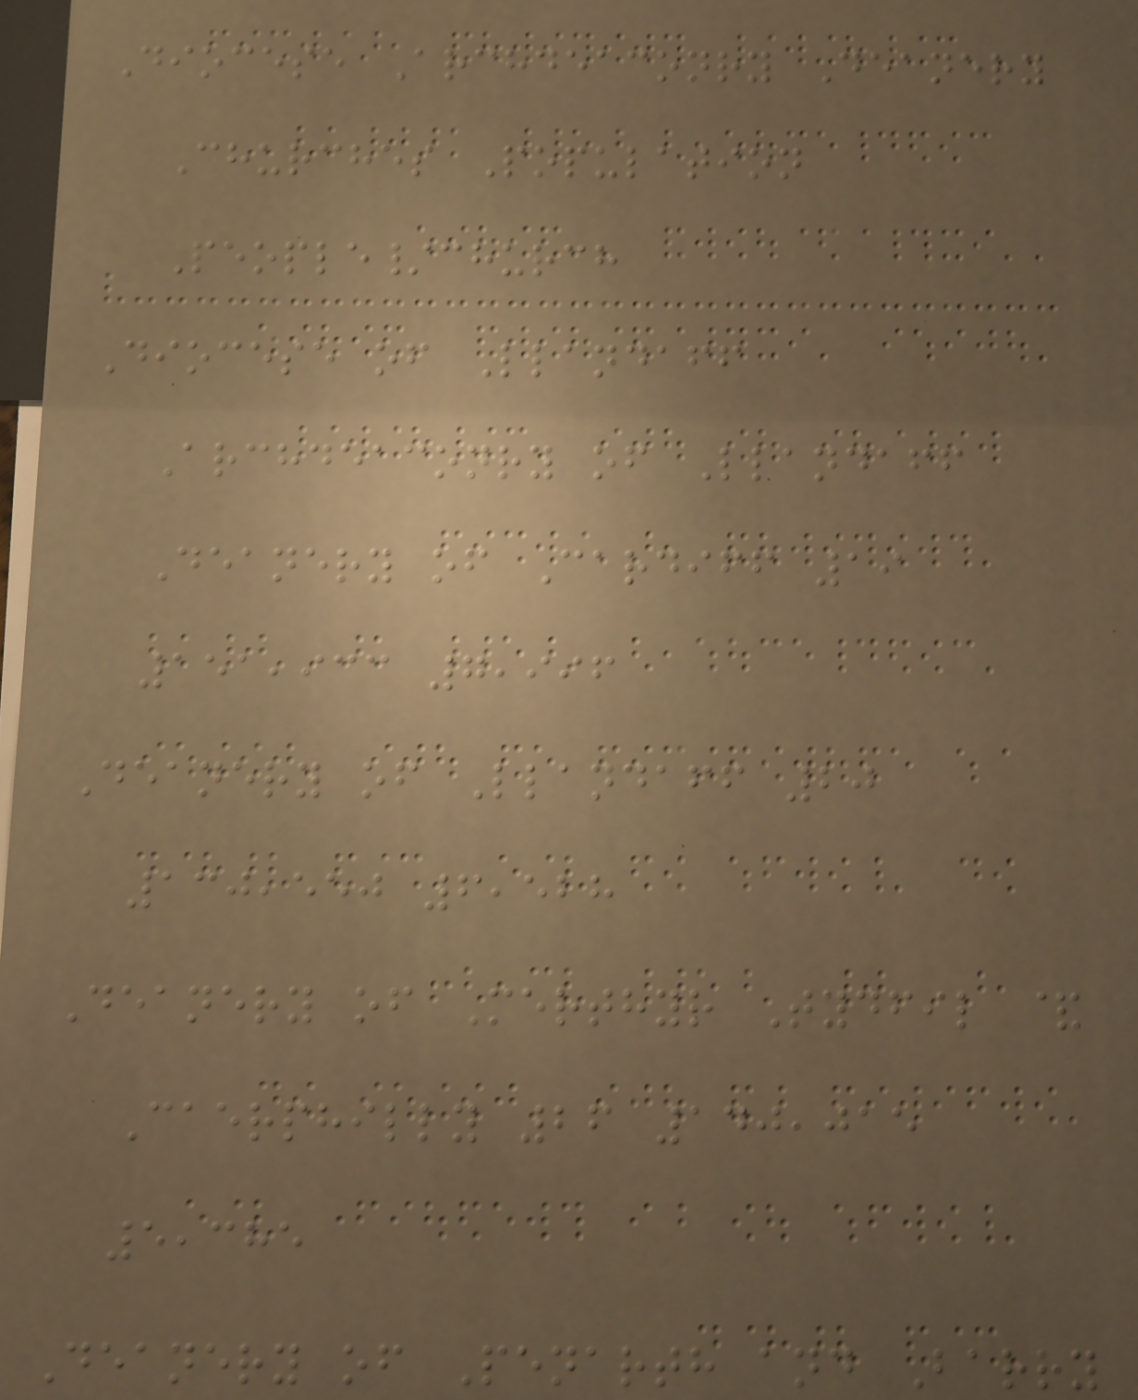Diocese Archdeaconry Deanery
Churches Population
People/church
Diocese of Llandaff
Archdeaconry of Llandaff
Deanery of Cardiff 19
151,933 7,996
Deanery of Llandaff 20
130,550 6,528
Deanery of Merthyr Tydfil &
Caerphilly 26 140,015
5,385
Deanery of Penarth and Barry
